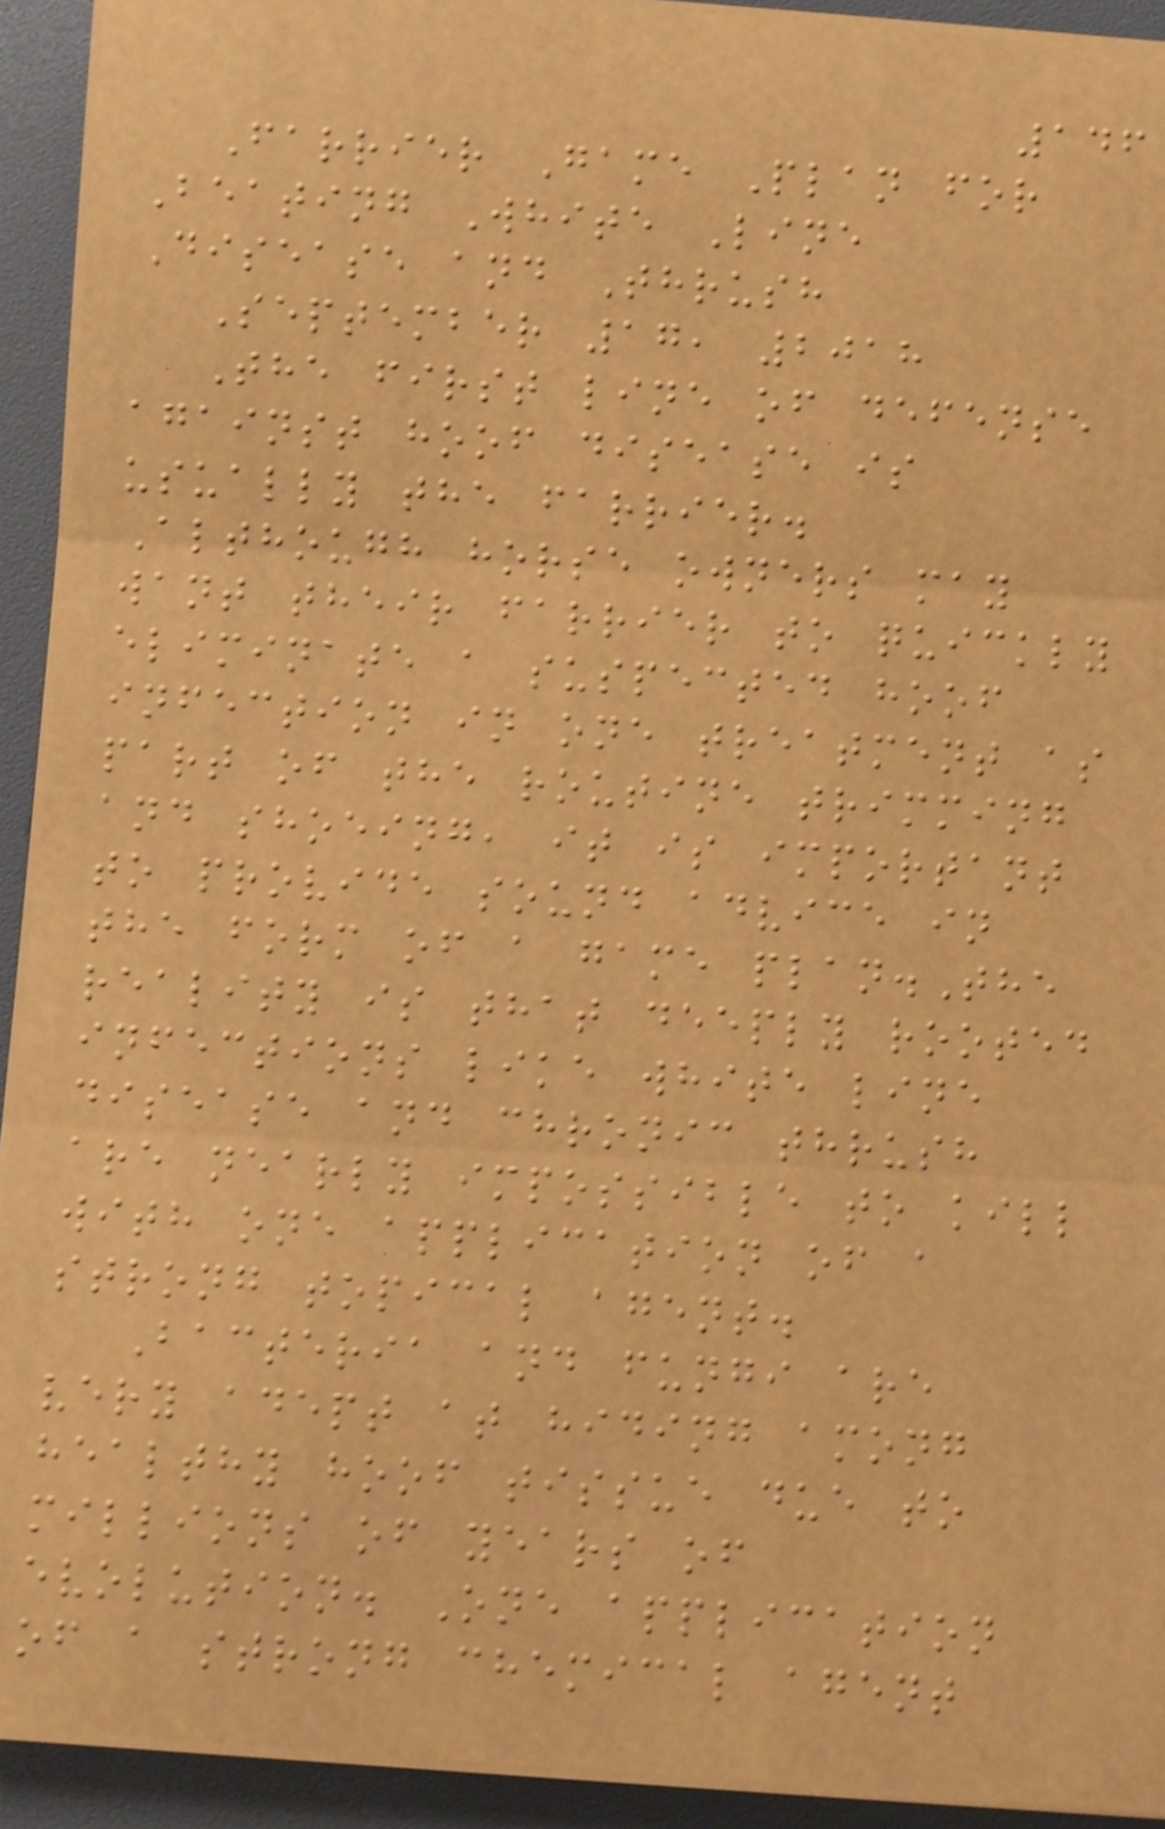146
Farrier Game Plan for
Beating White Line
Disease and Thrush
September 17, 2018
The first line of defense
against hoof disease is
usually the farrier.
Although horse owners may
want their farrier to quickly
eliminate a suspected hoof
infection in one treatment as
part of the routine trimming
and shoeing, it is important
to provide sound advice in
the form of a game plan.The
reality is that deeply rooted
infections like white line
disease and chronic thrush
are nearly impossible to kill
with one application of a
strong topical agent.
Bacteria and fungi are
very adept at hiding among
healthy hoof tissue due to
millions of years of
evolution. One application
of a strong chemical agent
